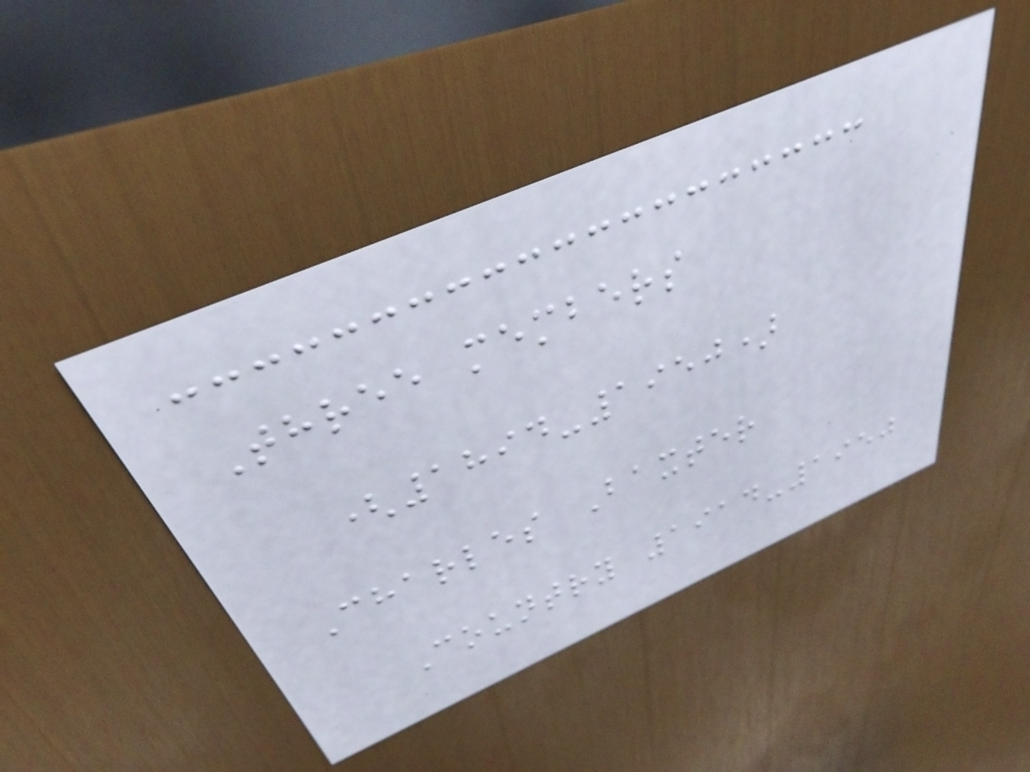Three members
(1894-1950)
Charles Baxter
Country 1914-1950
